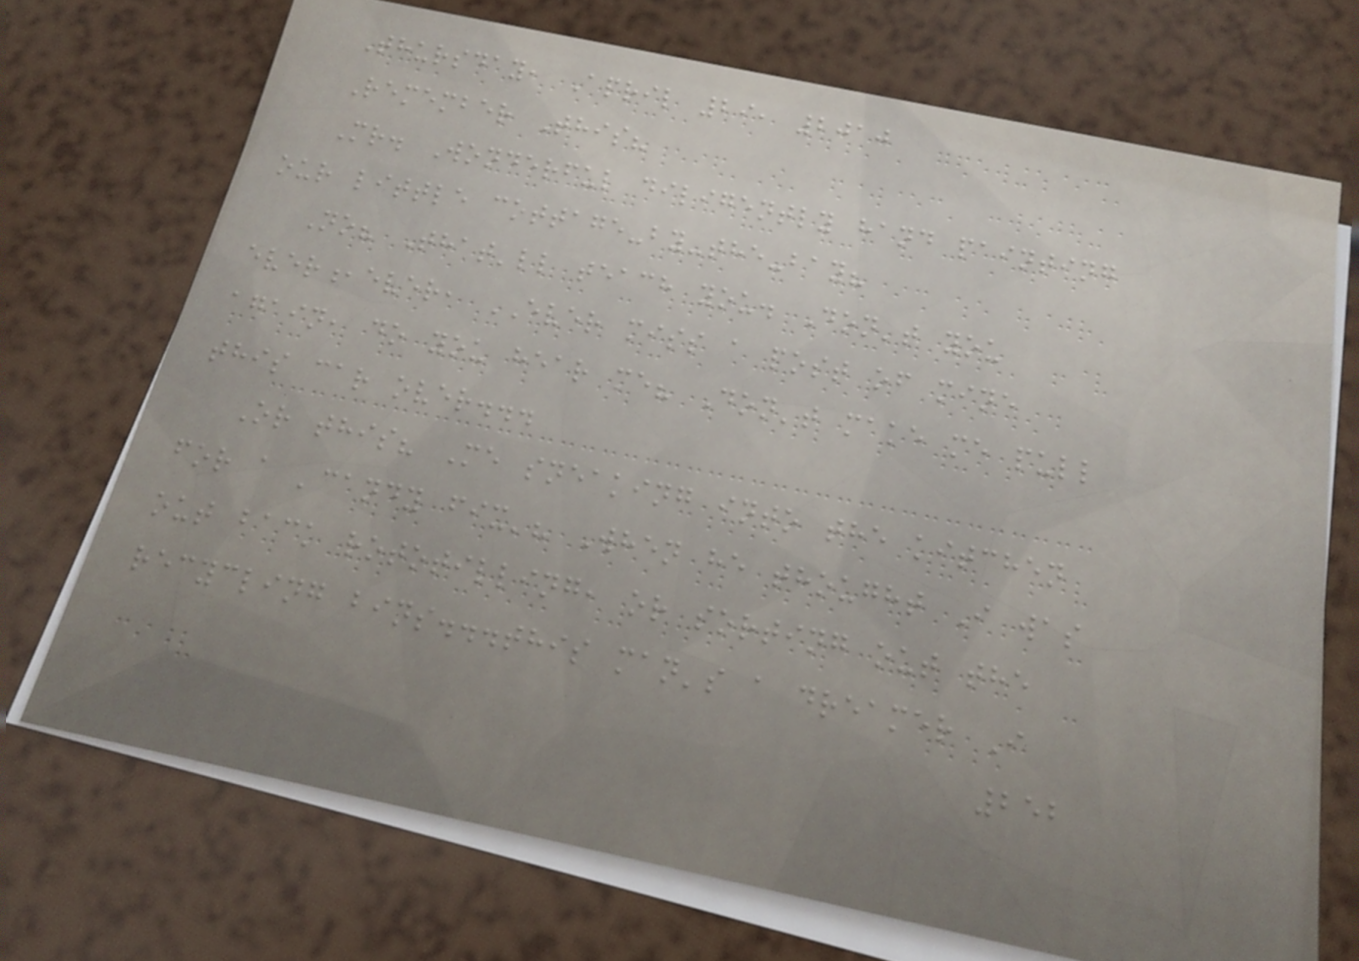Thursday, April 29, 2010
Remember This?
Mr. Wonderful diligently hand painting
our little cottage-by-the-bay?
No? That'll teach you. Don't you
ever,ever, EVER miss a post of mine
again, do you hear me? Don't make me pull
this car over...
Or this? Me sneaking into the kitchen
for a 'candy fix'? When he thought I was
out back rototilling, or sorting out the
recycling bins...this man's a dreamer I
252
